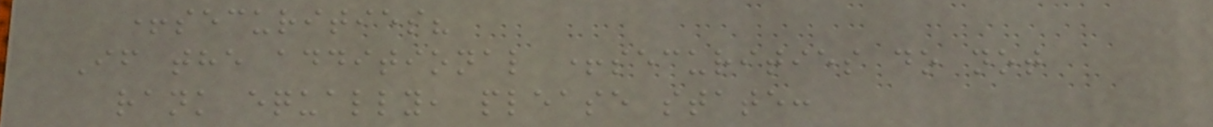+securities?
If the additional +securities do not
rank equally, please state:
